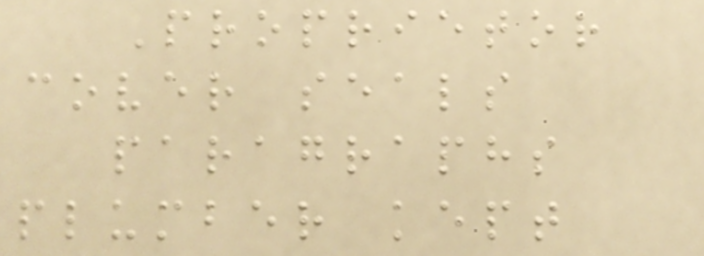Proprietor
cover seals
paragraphs
plumber kept
